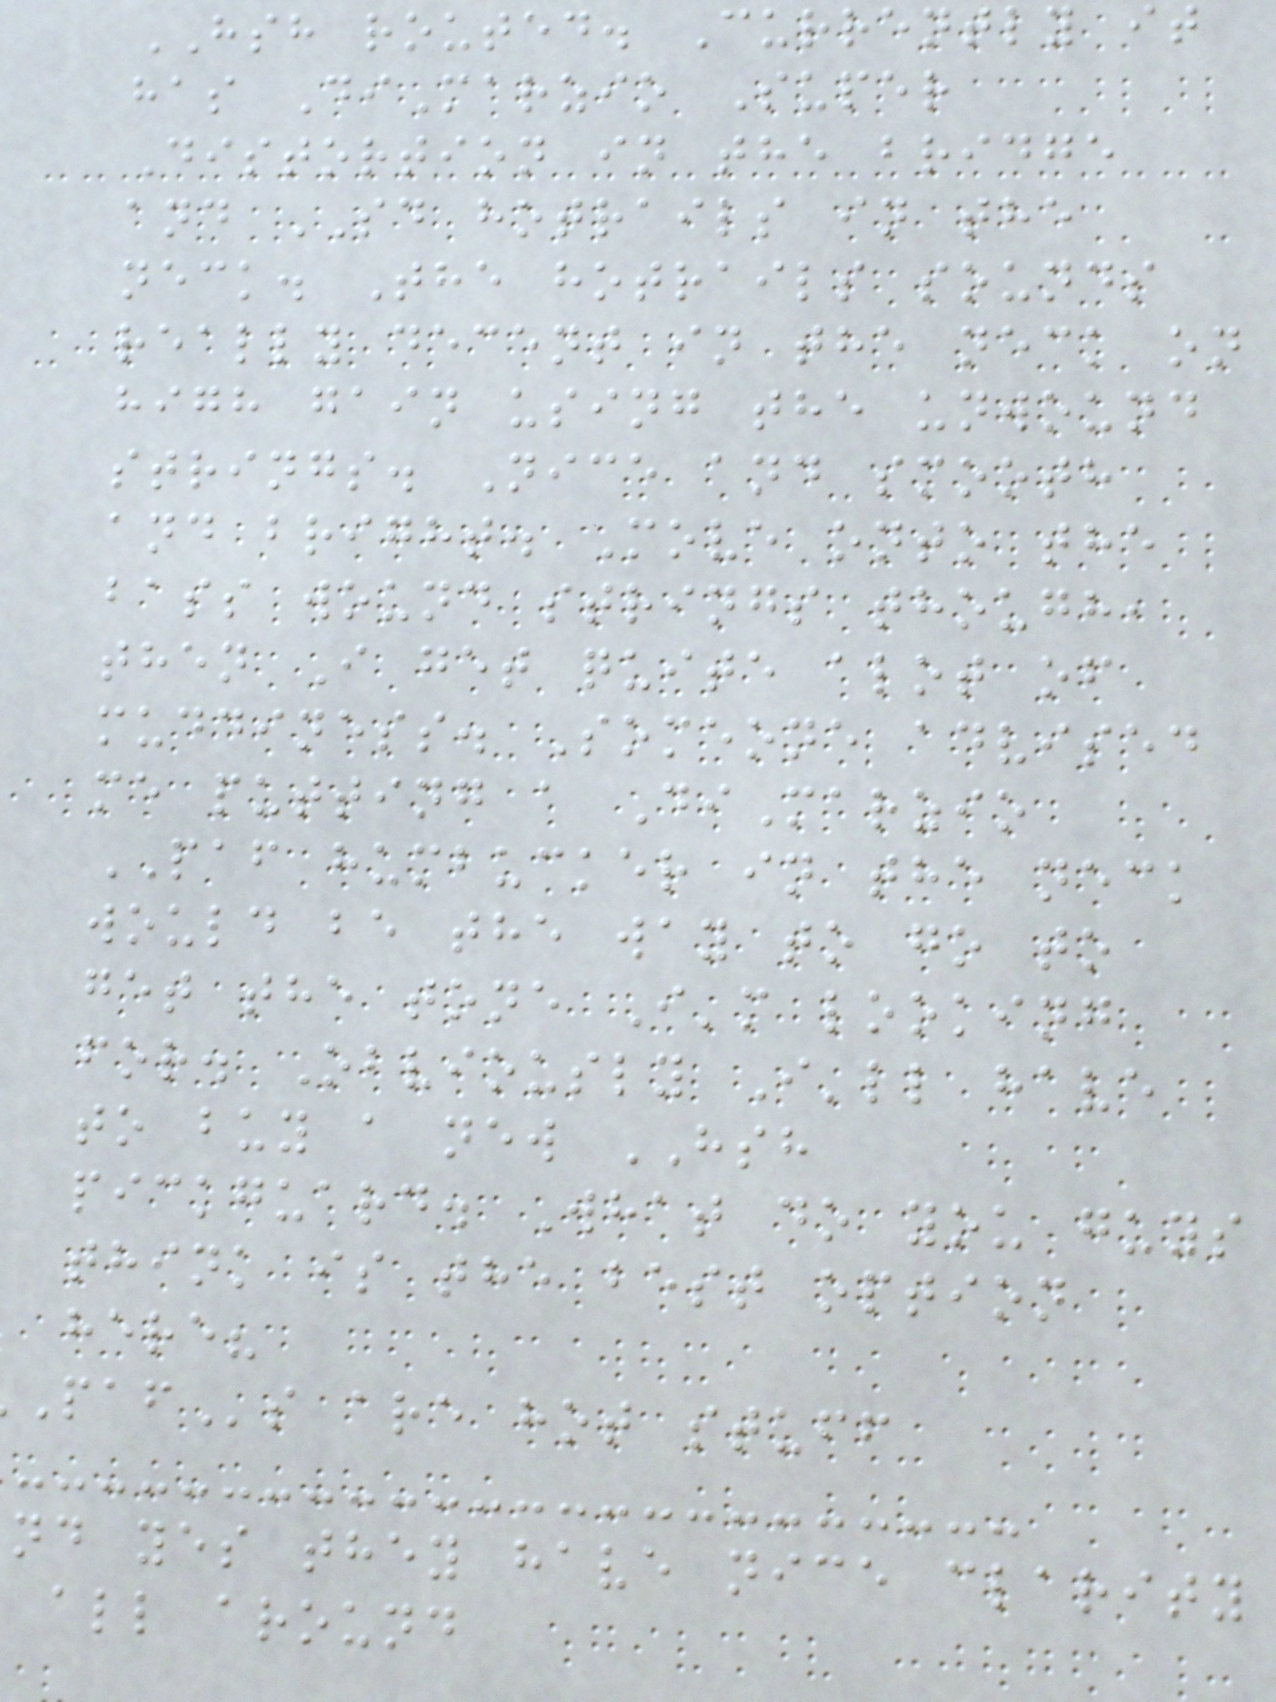HSH routed. Currently it
has DiMarzio Super
Distortion in the bridge
and SD hotrails in the
neck. The hotrails sounds
really decent in the neck on
high gain using the unwound
strings. Nice and smooth
and bright. Move onto the
bass wound strings though,
then I get quite alot of
muddiness. Someone advised
me putting a DiMarzio
PAF humbucker in the neck
would be the way to go to
get the tone I'm looking
for. Obviously I'll have
to buy a new HSH
pickguard. What do you guys
think is the best option
here?
s are hot stuff
nd yes they have nice clarity
all around
